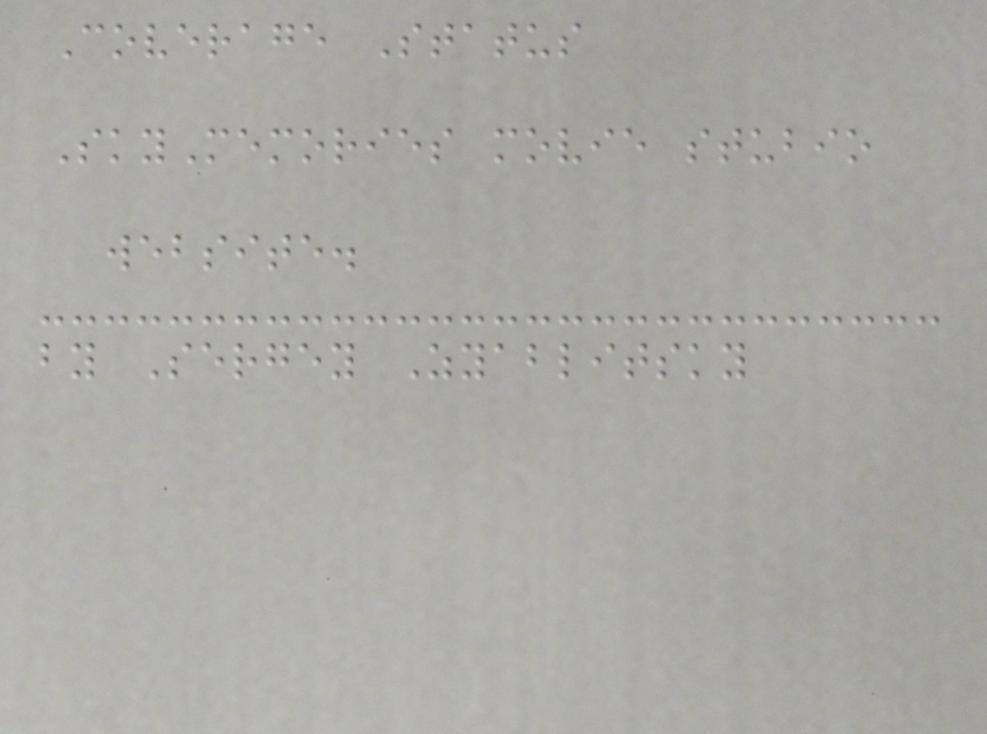Coverage Status
SkyMemories movie stubio
website.
by Sergey Zyablitsky
